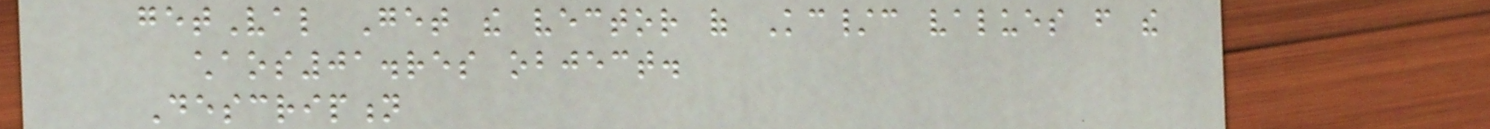getVal Get the vector of Kc/c values from the
chaos01.res object.
Description
